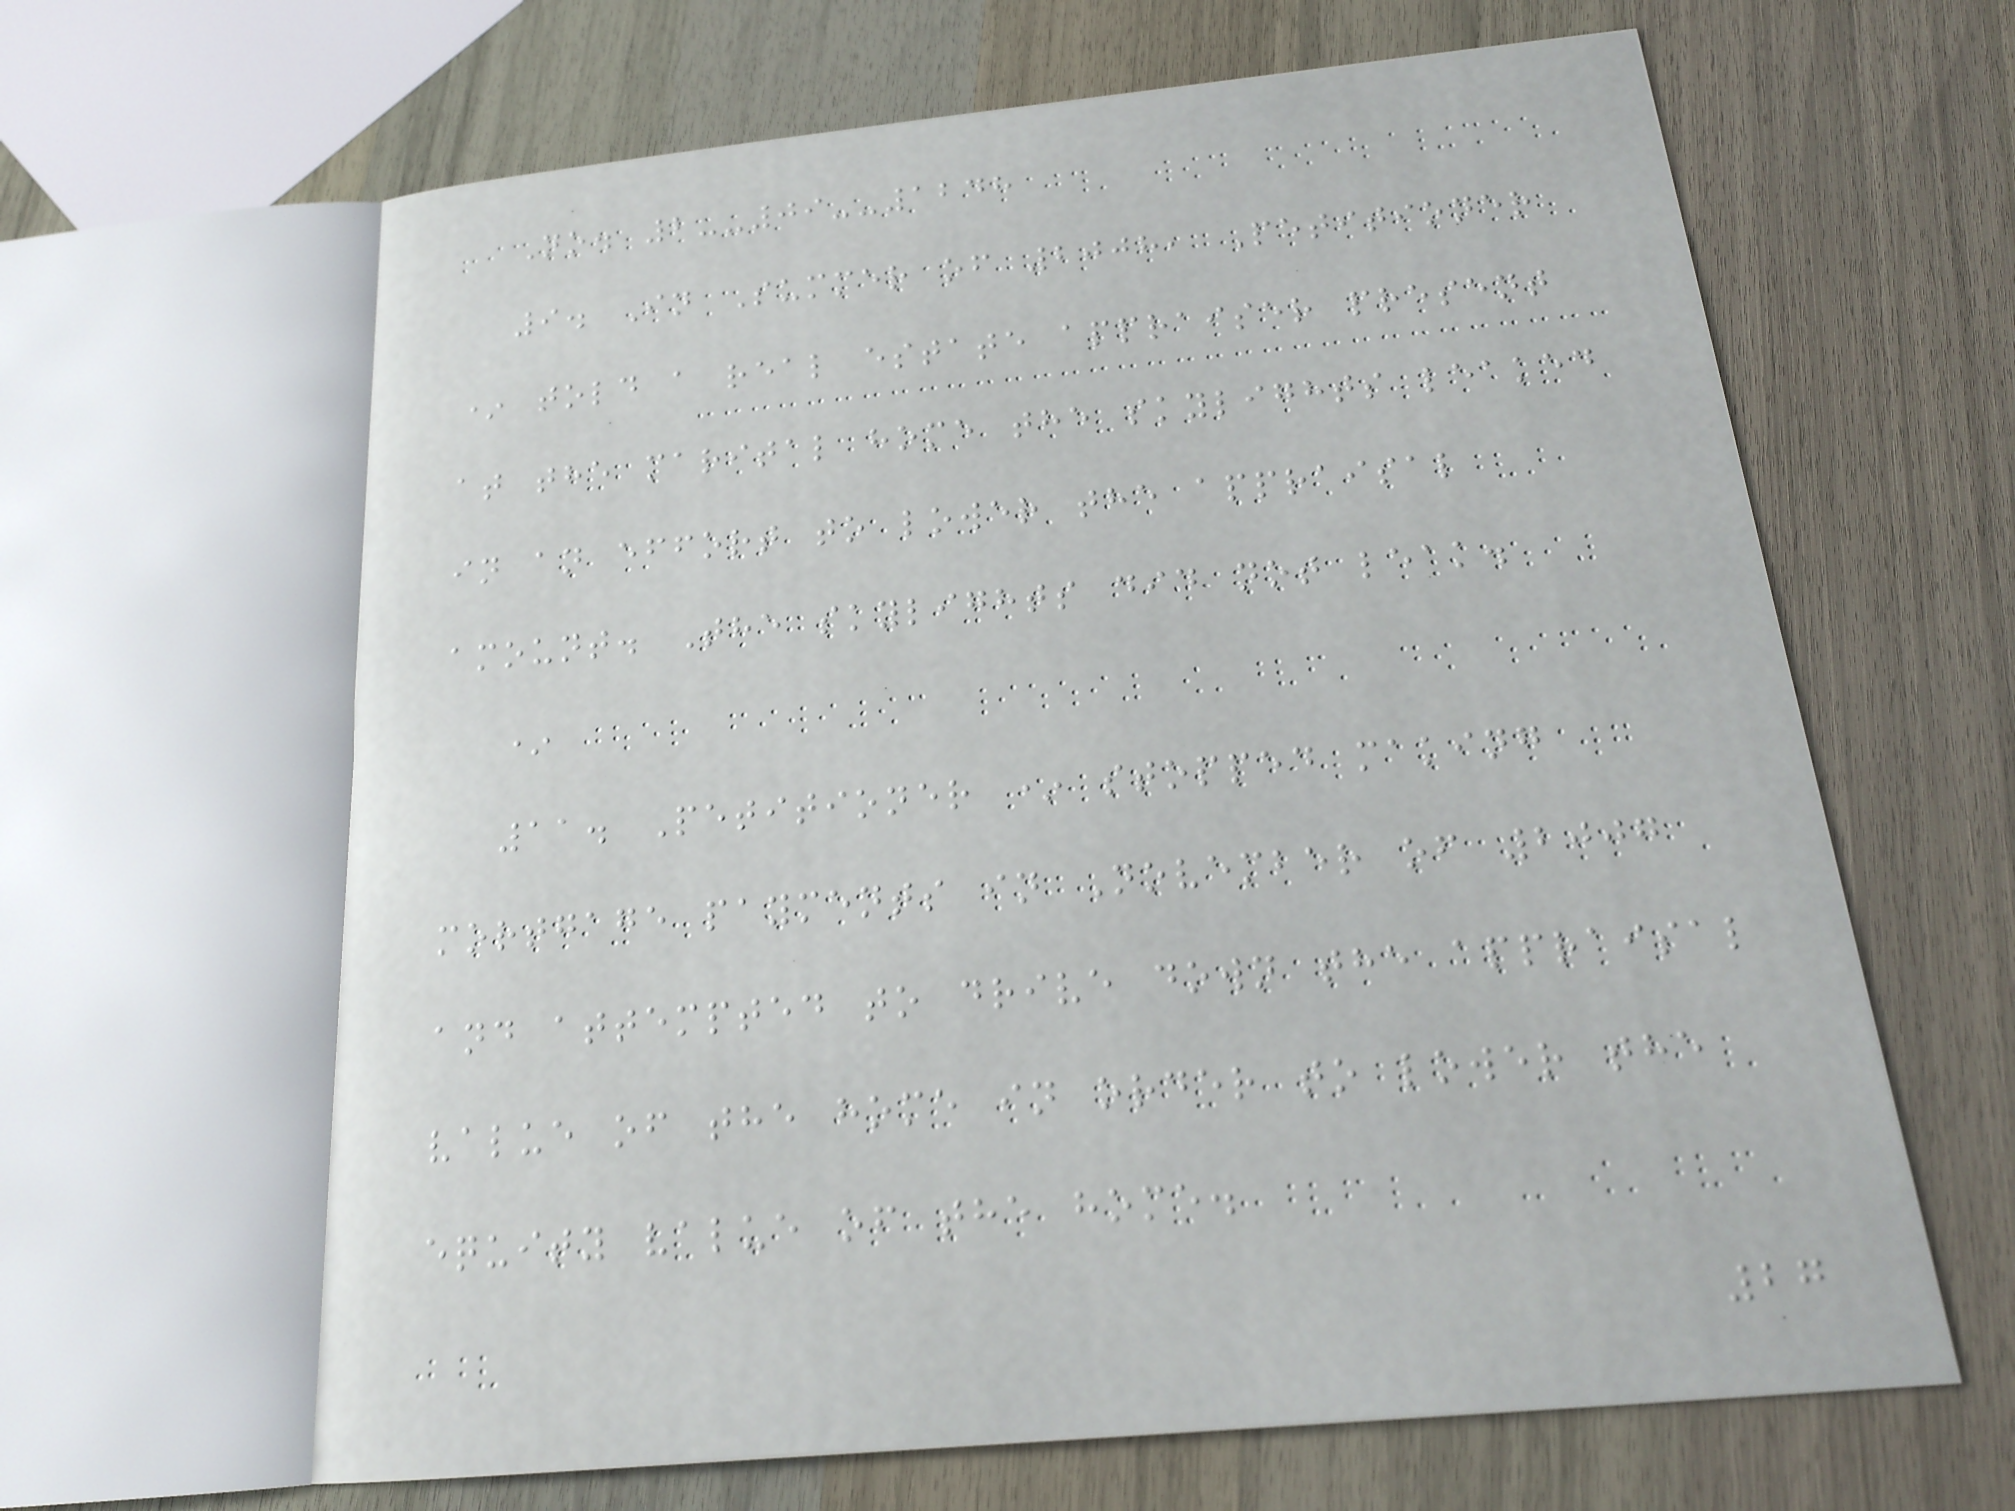No. 2--09--1248
9. In Summer of 2008, Petitioner
* told a real estate appraiser present
at the marital home the skylights leaked
in an effort to lower the appraisal
amount. The skylights did not leak.
*
11. Petitioner * stopped making
mortgage payments in November of 2007
and attempted to drive down the appraisal
value of the home in order to lower the
equity value of the home.
27
